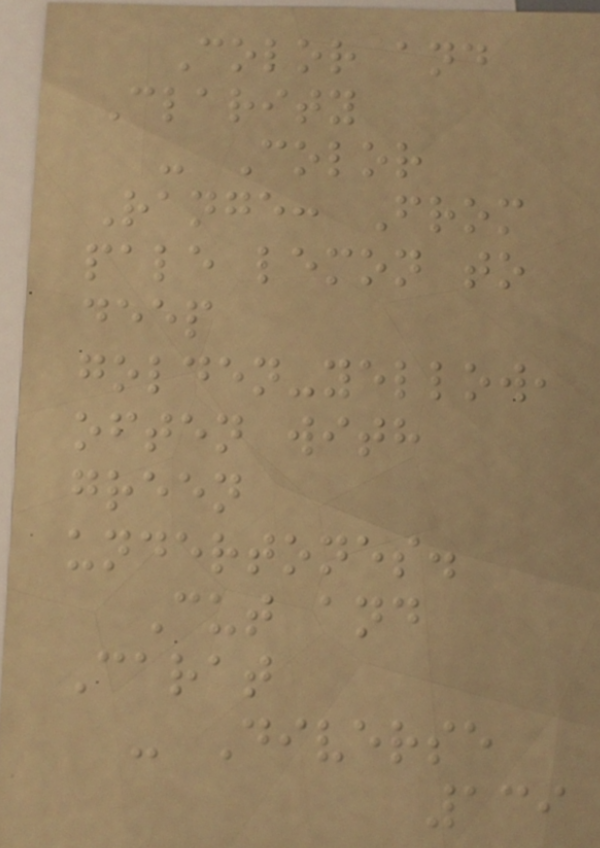Color and
Clarity
- Color
Range: From
pale lemon to
deep
golden-yellow,
often with
green
undertones.
Cut and
Carat
- Diverse
139
